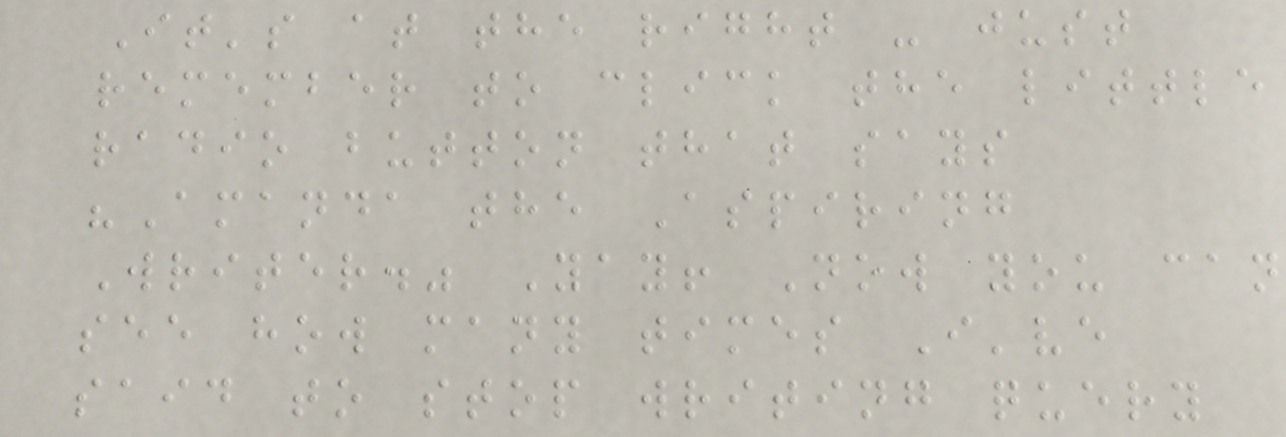It's at the right - just
remember to click the little
radio button that says
"Amanda the Aspiring
Writer." Yay! Now you can
see how many times I've
said to stop writing query
